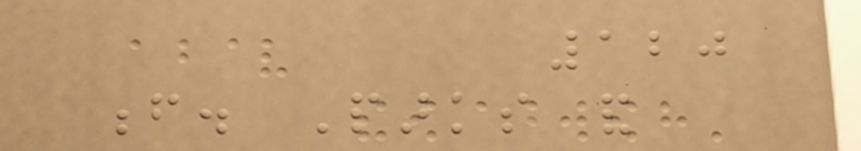120
f. Parks and
